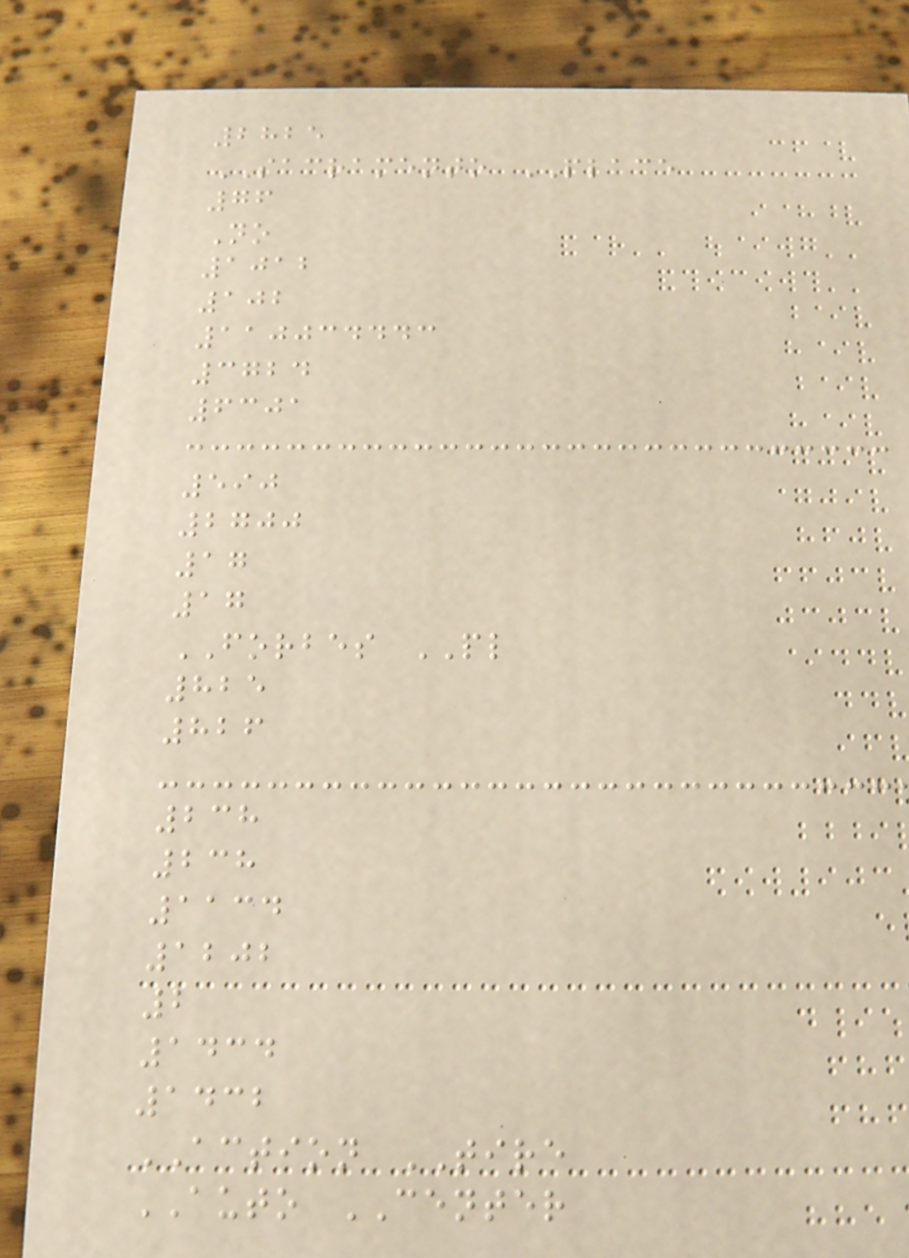2825
SACRAMENTO PLACE
76
No
1012
102
110034443
3724
6301
590
2700
17
17
FORBES PL
825
826
238
238
1134
1202
2
1434
1432
ACTION TIRE
AUTO CENTER
